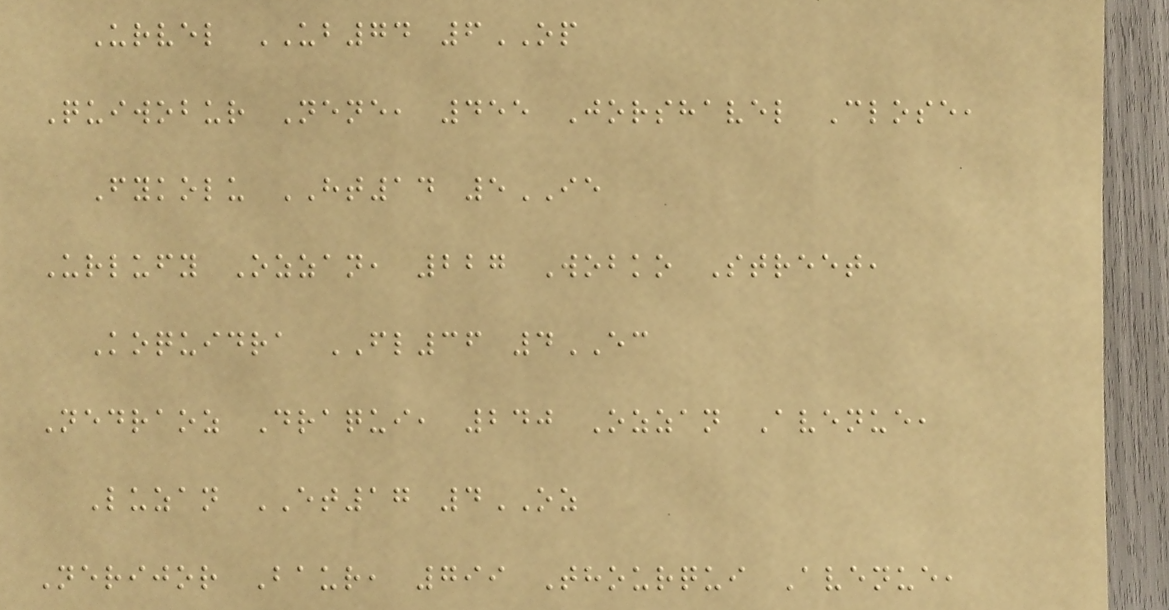Urvel UB74 6OP
Quiwobur Nene, 455 Jorshavel Close,
Fykolu HT14 5IE
Urlufy Ozzan, 227 Wobko Street,
Koquidra FL36 4EC
Nedraoz Draqui, 240 Ozzan Avenue,
Luzan ET17 4OZ
Nerijor Baur, 799 Thourqui Avenue,
